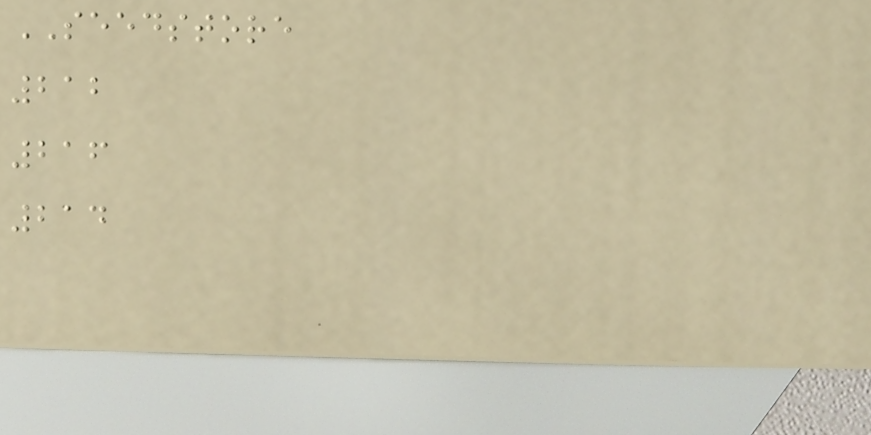SEEDSTORE
212
216
214
